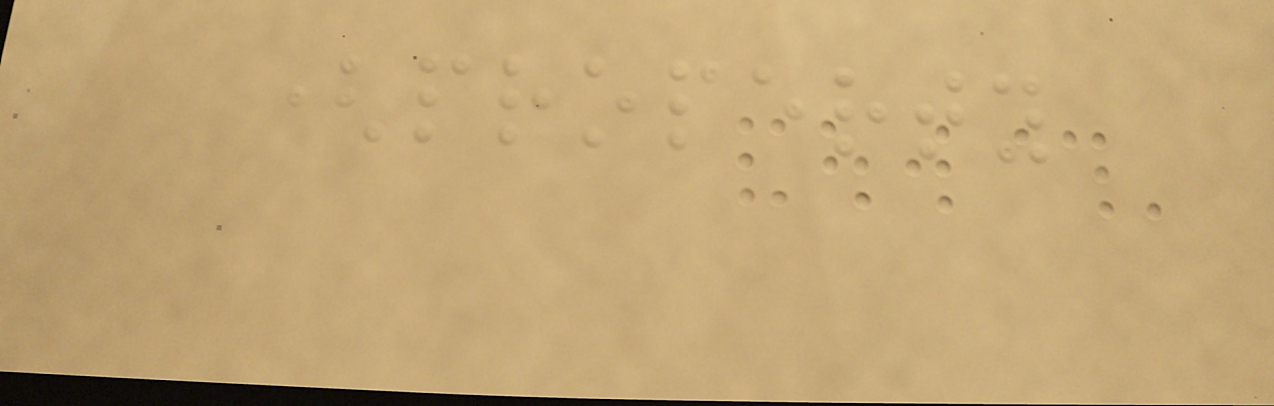(property
